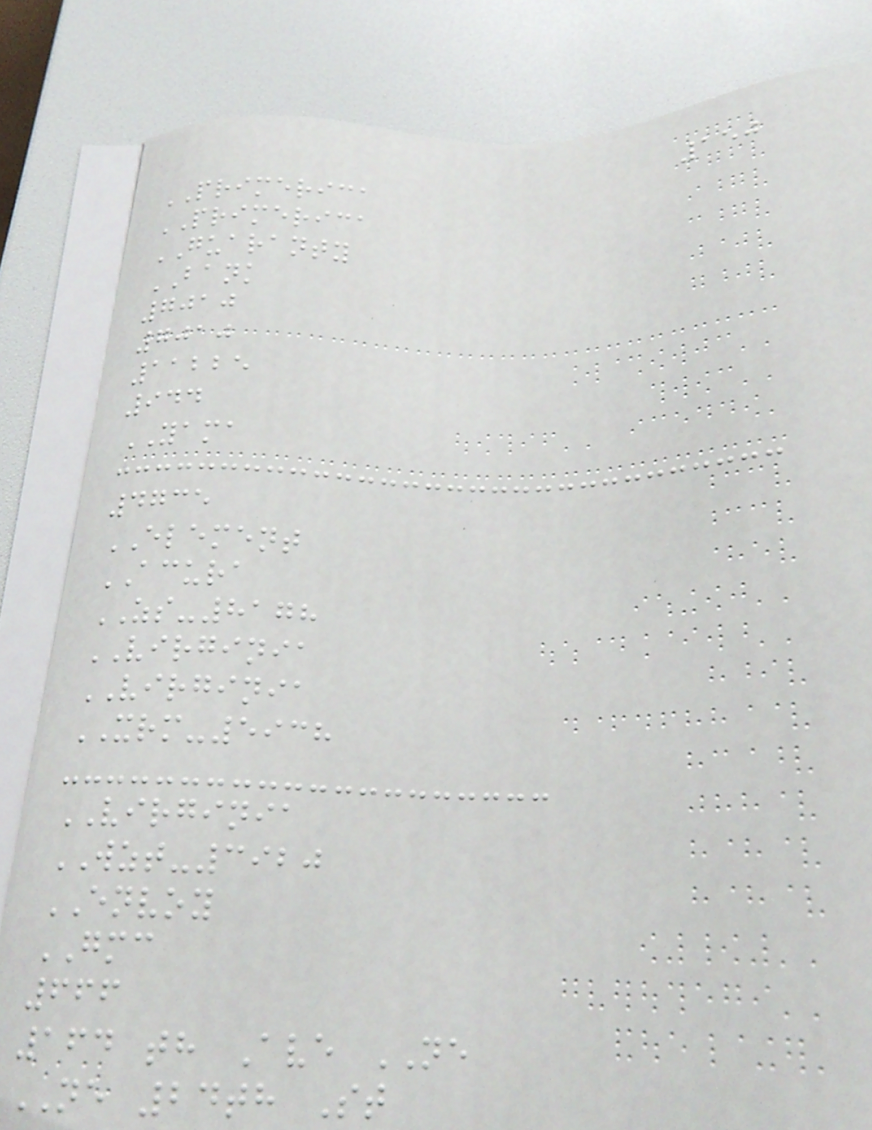150
PRIMERICA
PRIMERICA
GUARANTY
BANK
7010
7010
11225
944
YAMA
4735
ELEMENT
ACURA
ZS-8178
VIRGINIA
VIRGINIA
XRM-5938
VIRGINIA
WZT-3920
ENVOY
GMC
666
164 th Ave NE
NE 24th St
